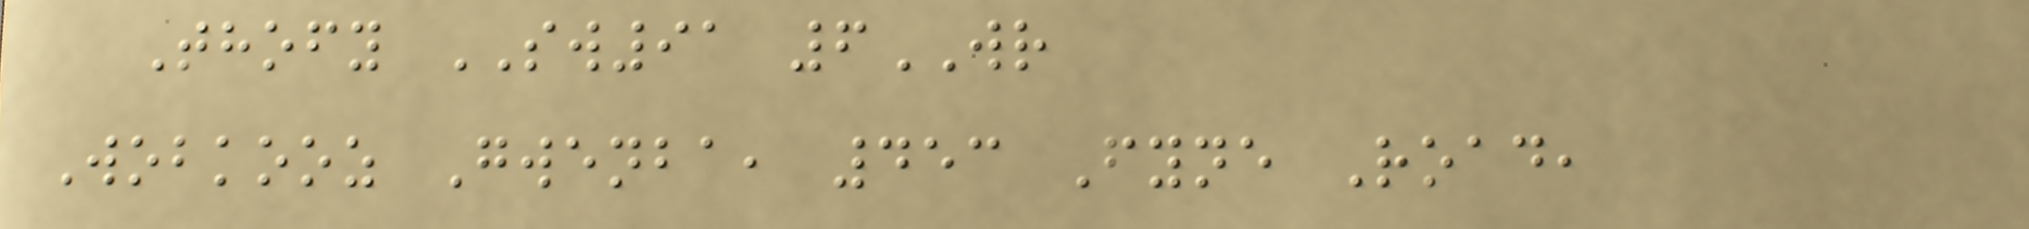Thofy SW91 6WR
Wobkooz Gwenba, 453 Fyne Road,
